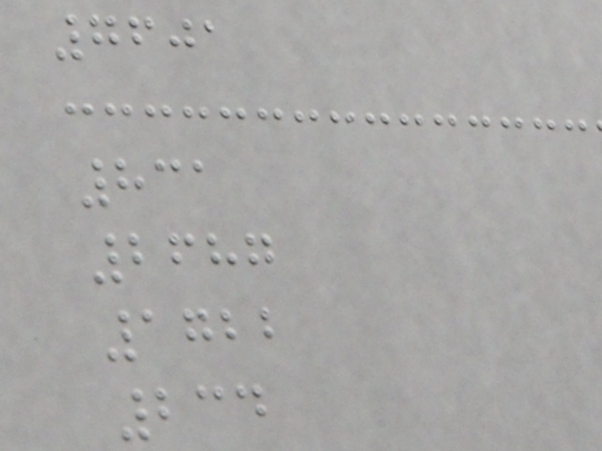7601
831
2687
1722
234
